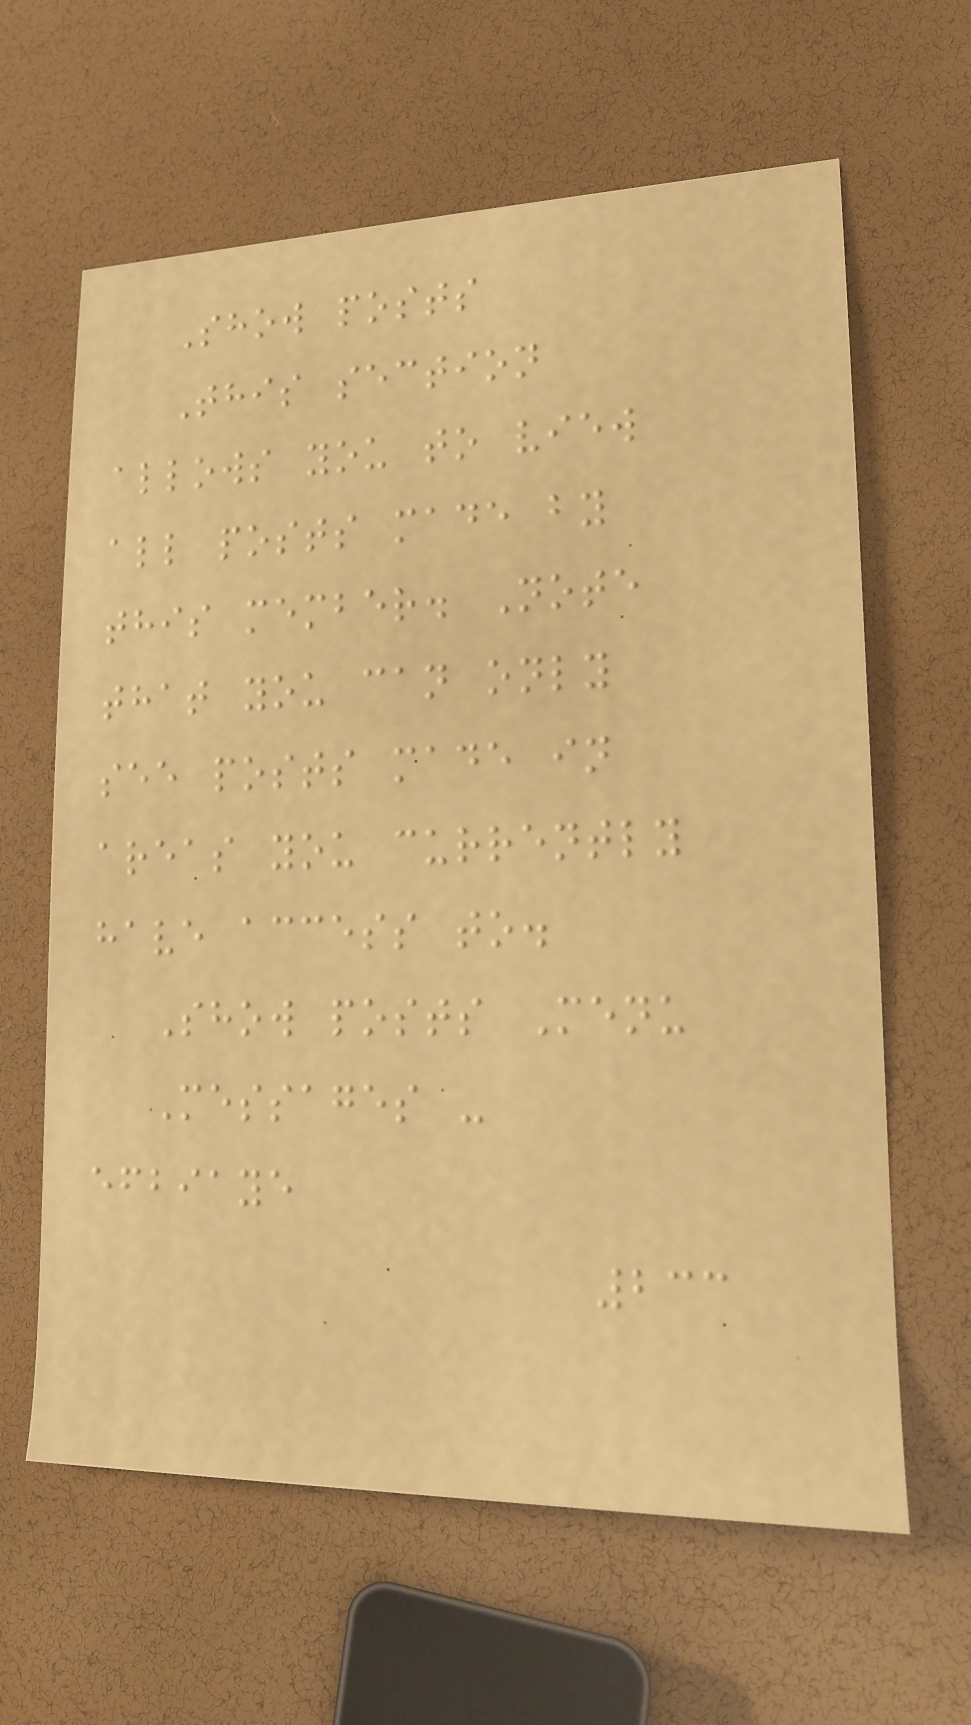Show posts
This section
allows you to view
all posts made by
this member. Note
that you can only
see posts made in
areas you currently
have access to.
Show posts Menu
Messages -
efbiaye
233
